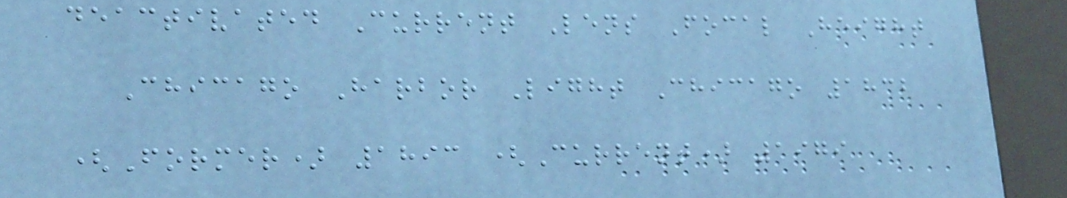deactivated Current Lens Focal Height
Chicago Harbor Light Chicago 1832
(Former) 1893 (Current) 1979
